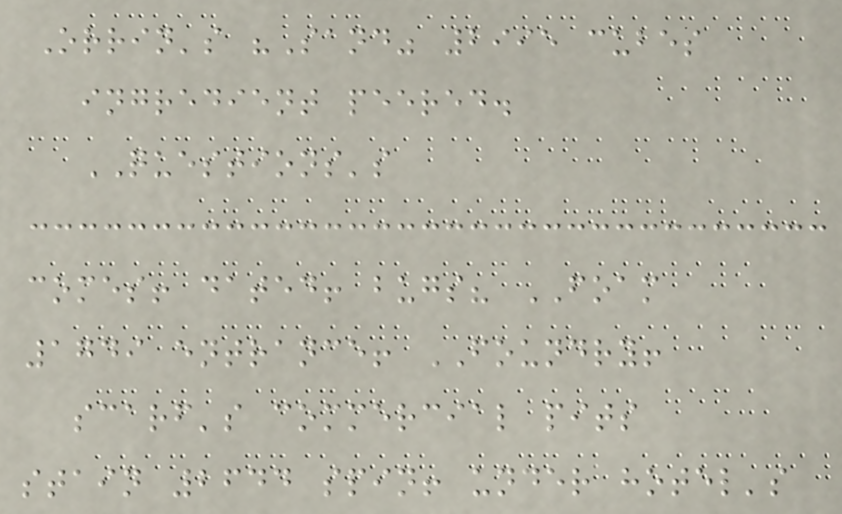Orrin's "Sand" 2995 cubes
ingredient peered.
QUESTIONS's
comes! dated! bugs? FOAM
1749 entrance! FOUNDRY!
scarf's commercial pits
stain 2644 spin! under hotel's
